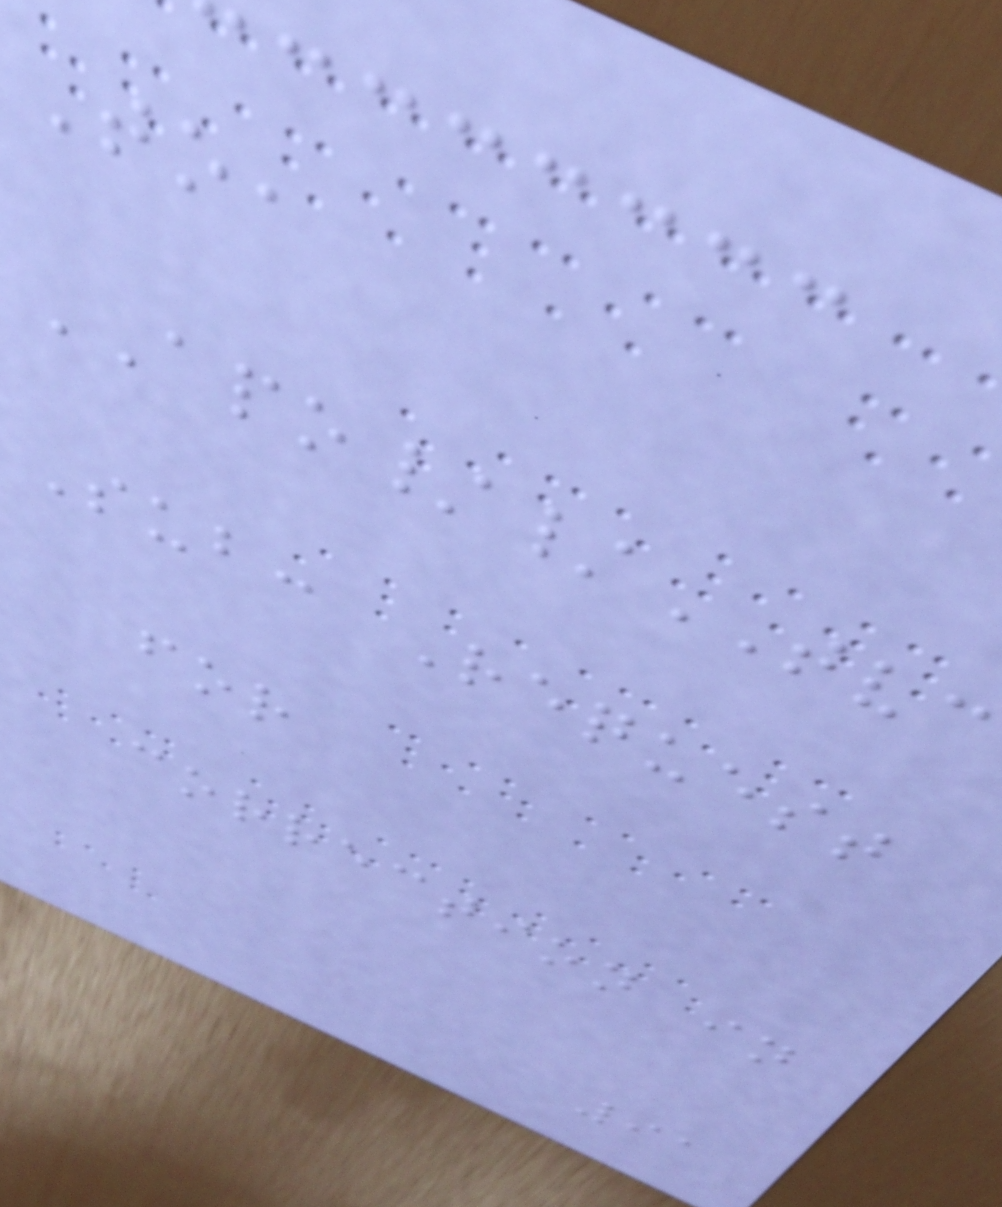To,
APO//TVC
Sub: Request
for
correction in
91
